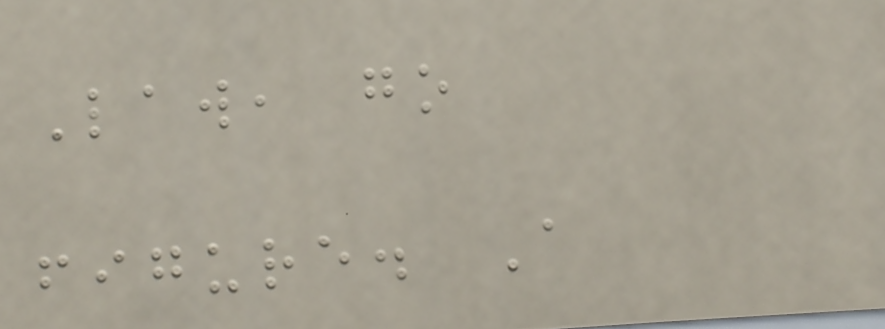Law, go
figure. A
